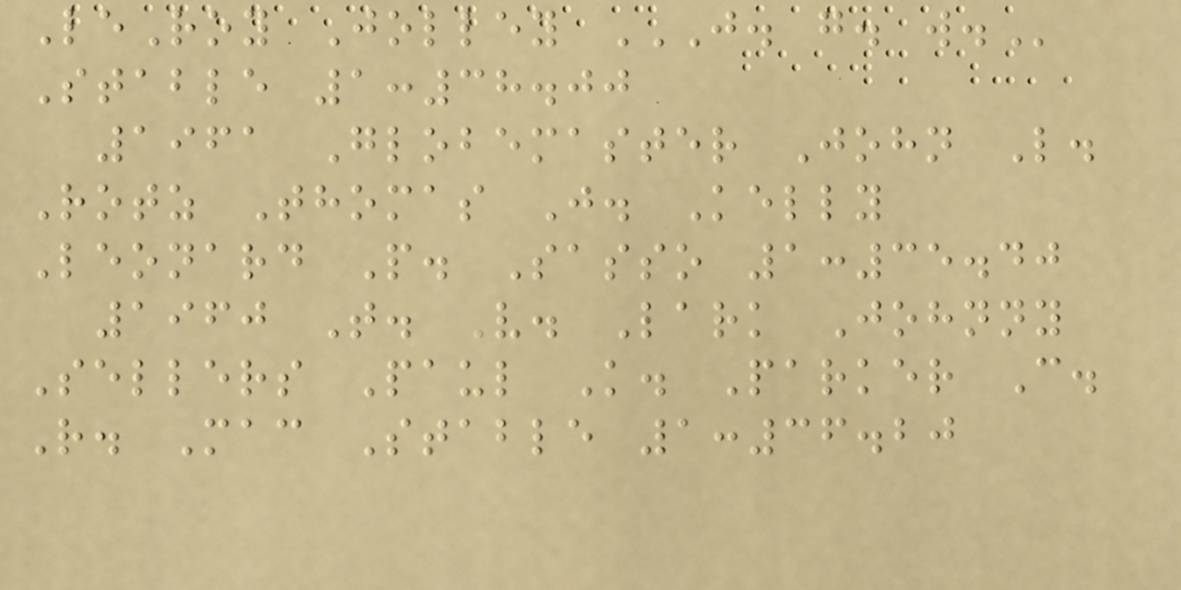LeRoy Jolley J. G. W.
Stable 1:38.00
1961 Globemaster John L.
Rotz Thomas J. Kelly
Leonard P. Sasso 1:35.40
1960 T. V. Lark Johnny
Sellers Paul K. Parker C.
R. Mac Stable 1:36.20
